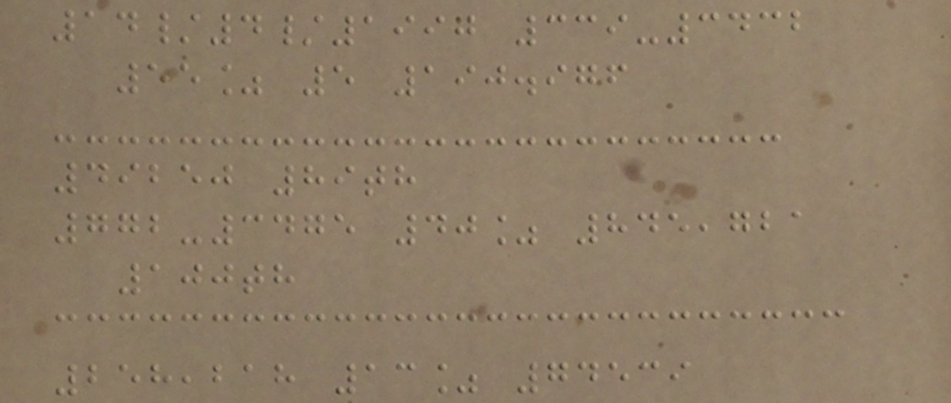14/4/1997 339-3432
55% 5 190.976
49250 89th
772-3475 40% 845,721
100th
258,218 13% 74539
